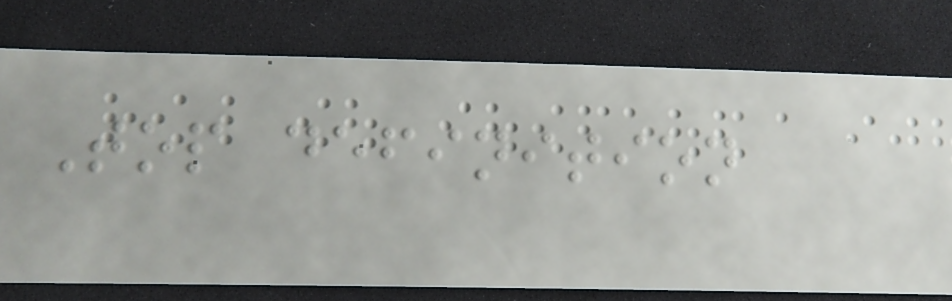Top definition
